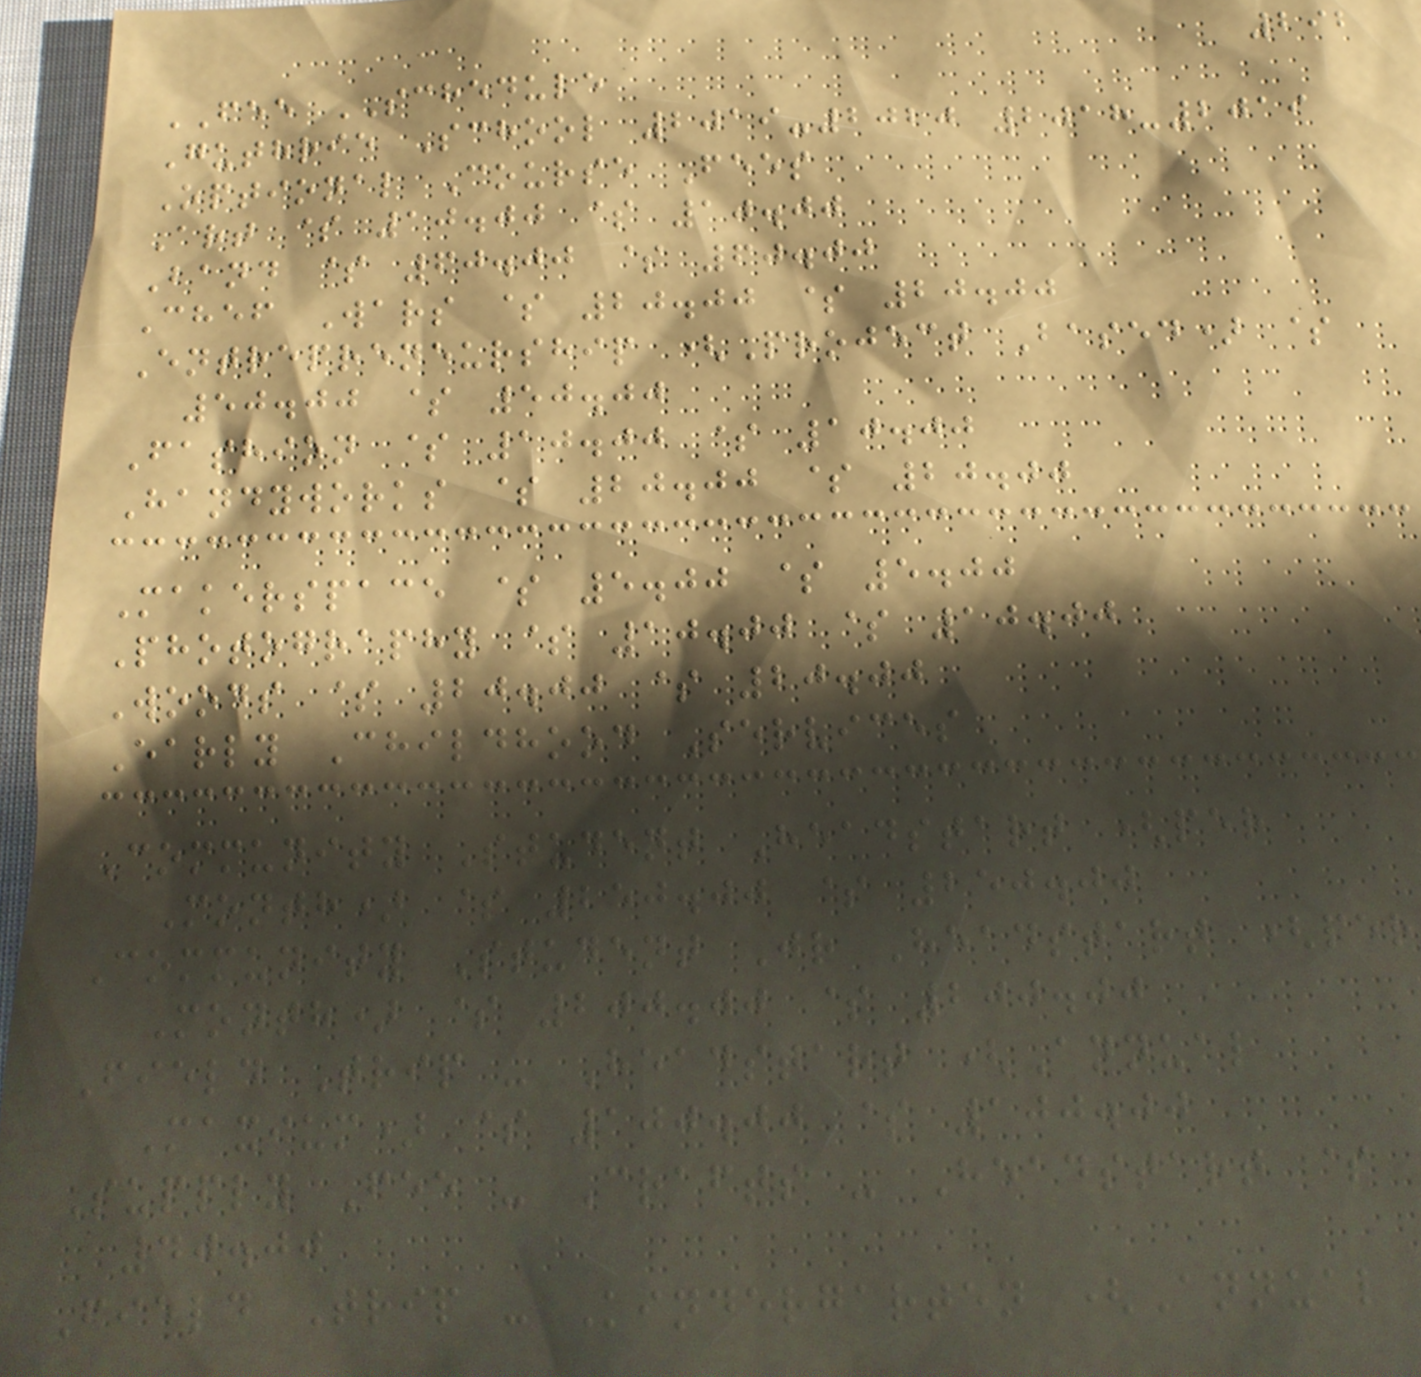292
FEE SCHEDULE
Guthrie School 2019-2020 2018-2019
Optional Course Fees
Art $ 10.00 $ 10.00
Band $ 60.00 $ 60.00
Chef Wars $ 20.00 $ 20.00
Entrepreneurship (Project Based) $
50.00 $ 50.00
Fashion $ 10.00 $ 10.00
Handyworks $ 20.00 $ 20.00
Makerspace $ 5.00 $ 5.00
Photography $ 10.00 $ 10.00
Woods $ 20.00 $ 20.00
Early Childhood Services
Community Student Headstart (per
Month) $ 250.00 $ 250.00
Community Student Jr Headstart (per
Month) $ 200.00 $ 200.00
Field Trip - Headstart (Annual
Maxium) $ 100.00 $ 100.00
Supply Fee - Crafts - Headstart $
40.00
Field Trip - Kindergarten (Annual
